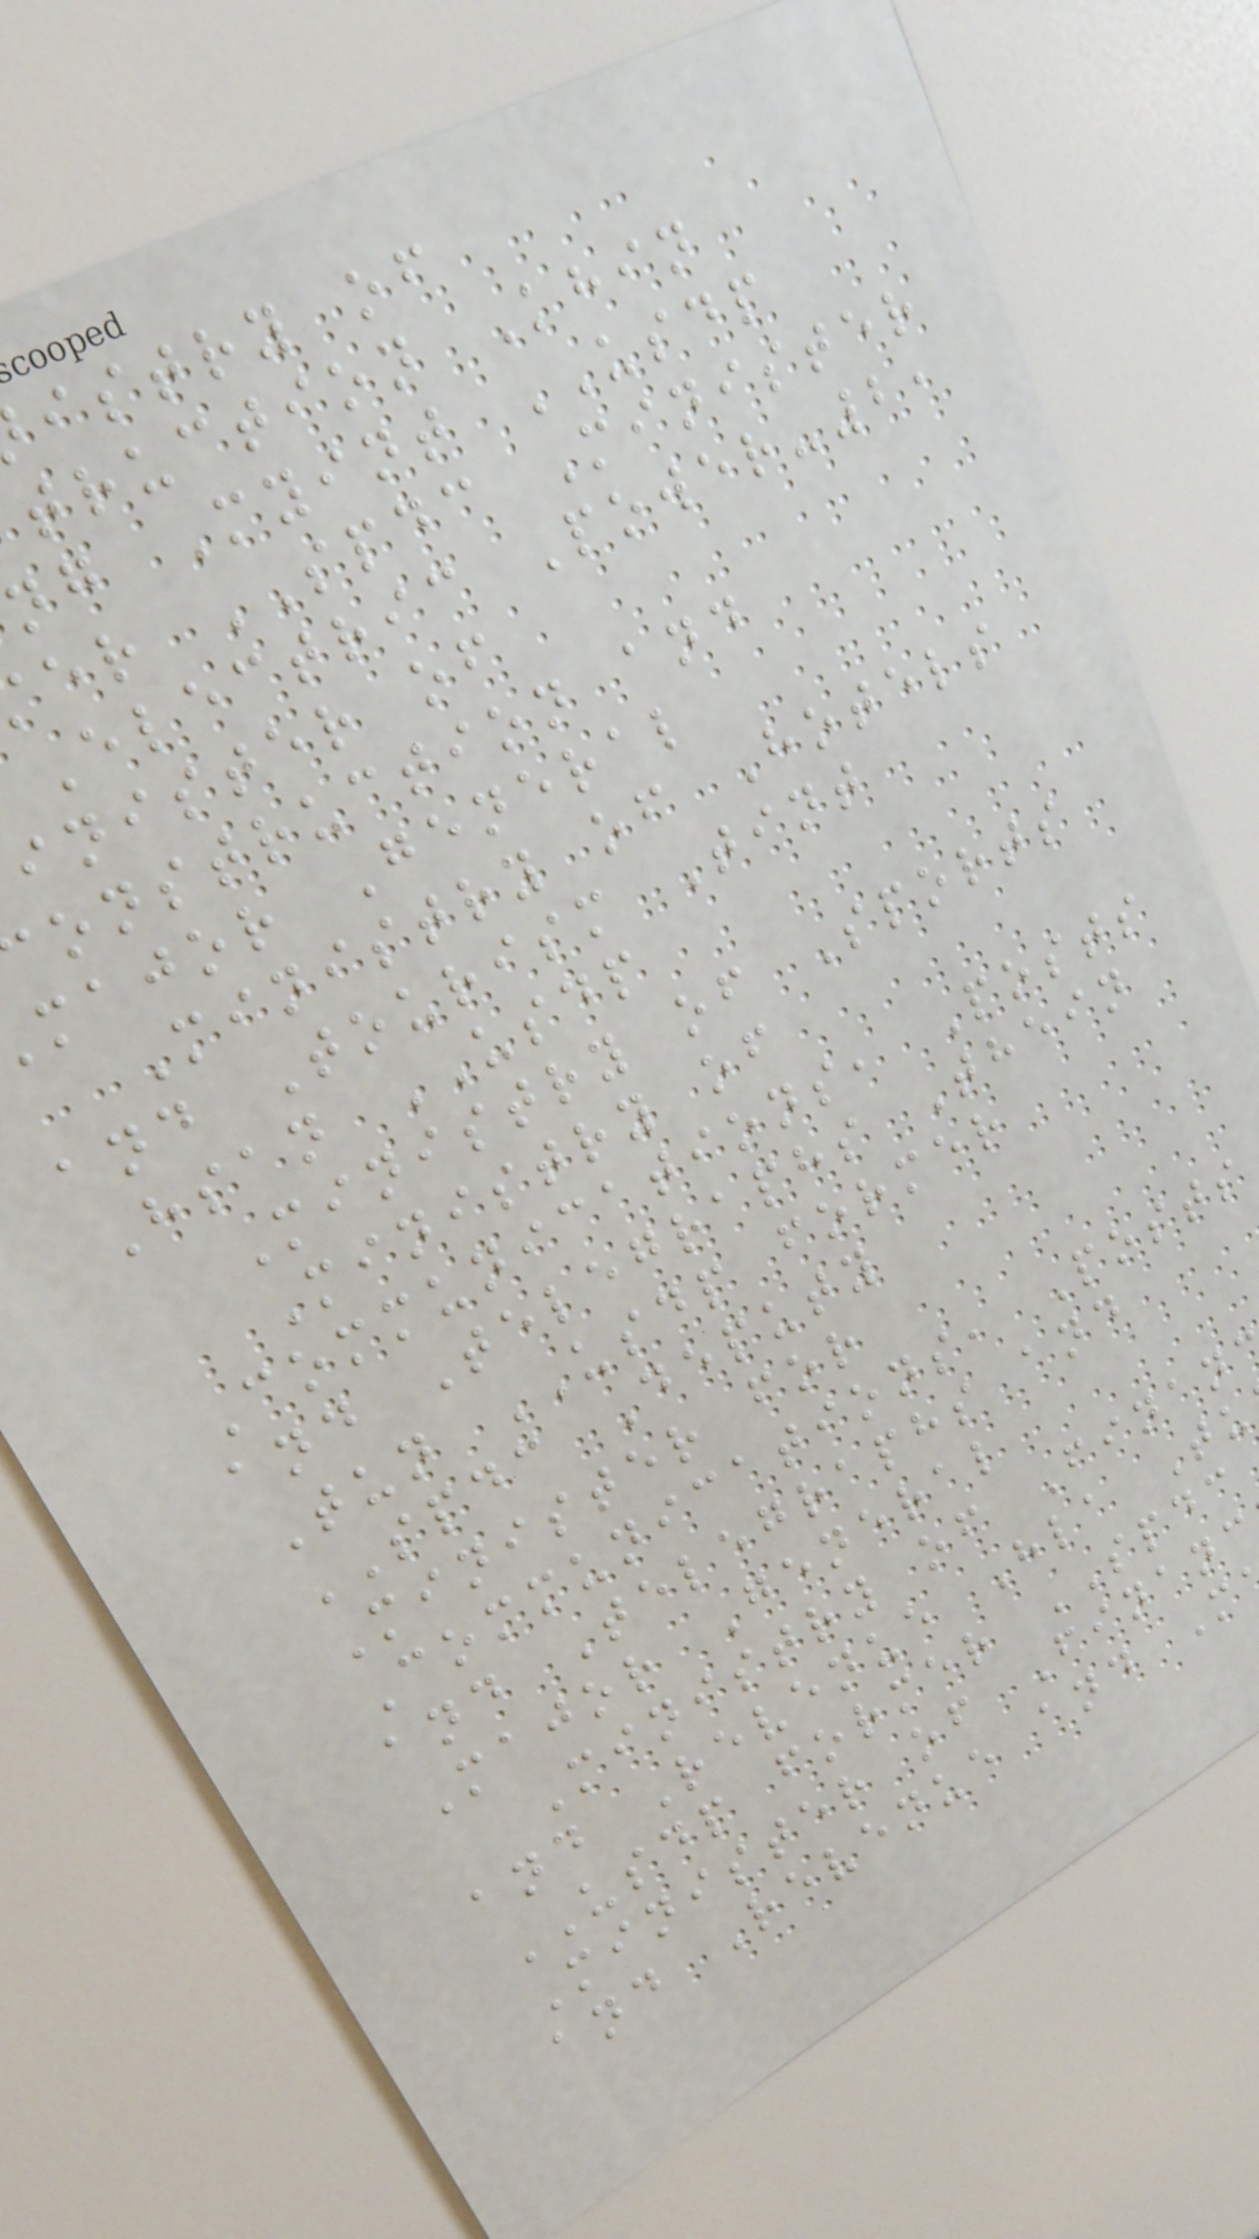istry of
truction Khin
ng Myint USDP
er SPDC Minister
Electric Power-2,
inister of
onstruction and
major General
Ministry of Hotels
and Tourism Tint
Hsan USDP
Ministry of Sports
Ministry of
Communications, Posts
and Telegraphs Thein
Tun USDP former
SPDC Deputy
Minister for
Communications, Posts
and Telegraphs and
Major General
Ministry of Finan
and Revenue Hla Tu
USDP former SPDC
Minister of Financ
and Revenue and M
